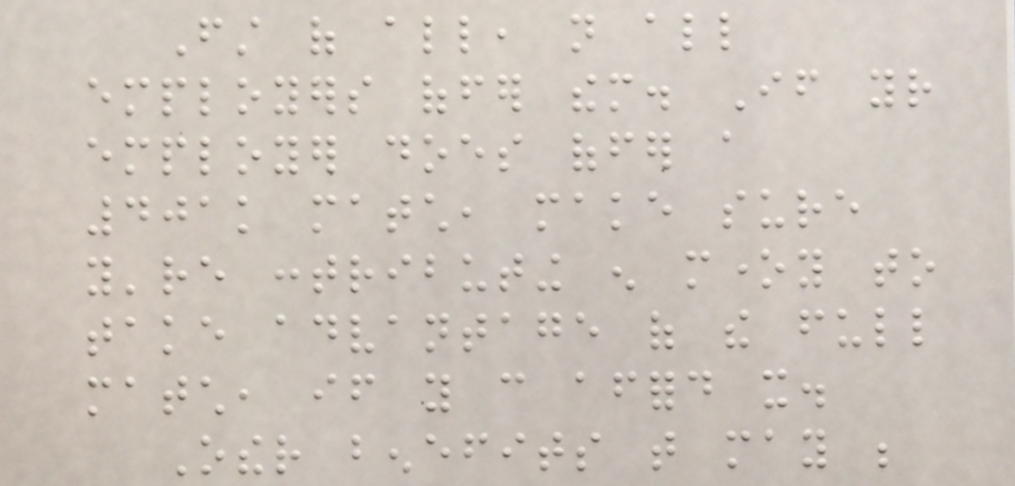First of all, not all
employers offer them. If your
employer does offer a
401k match, make sure
you're contributing enough money to
take advantage of the full
match, if you can afford it.
Other benefits that may be
